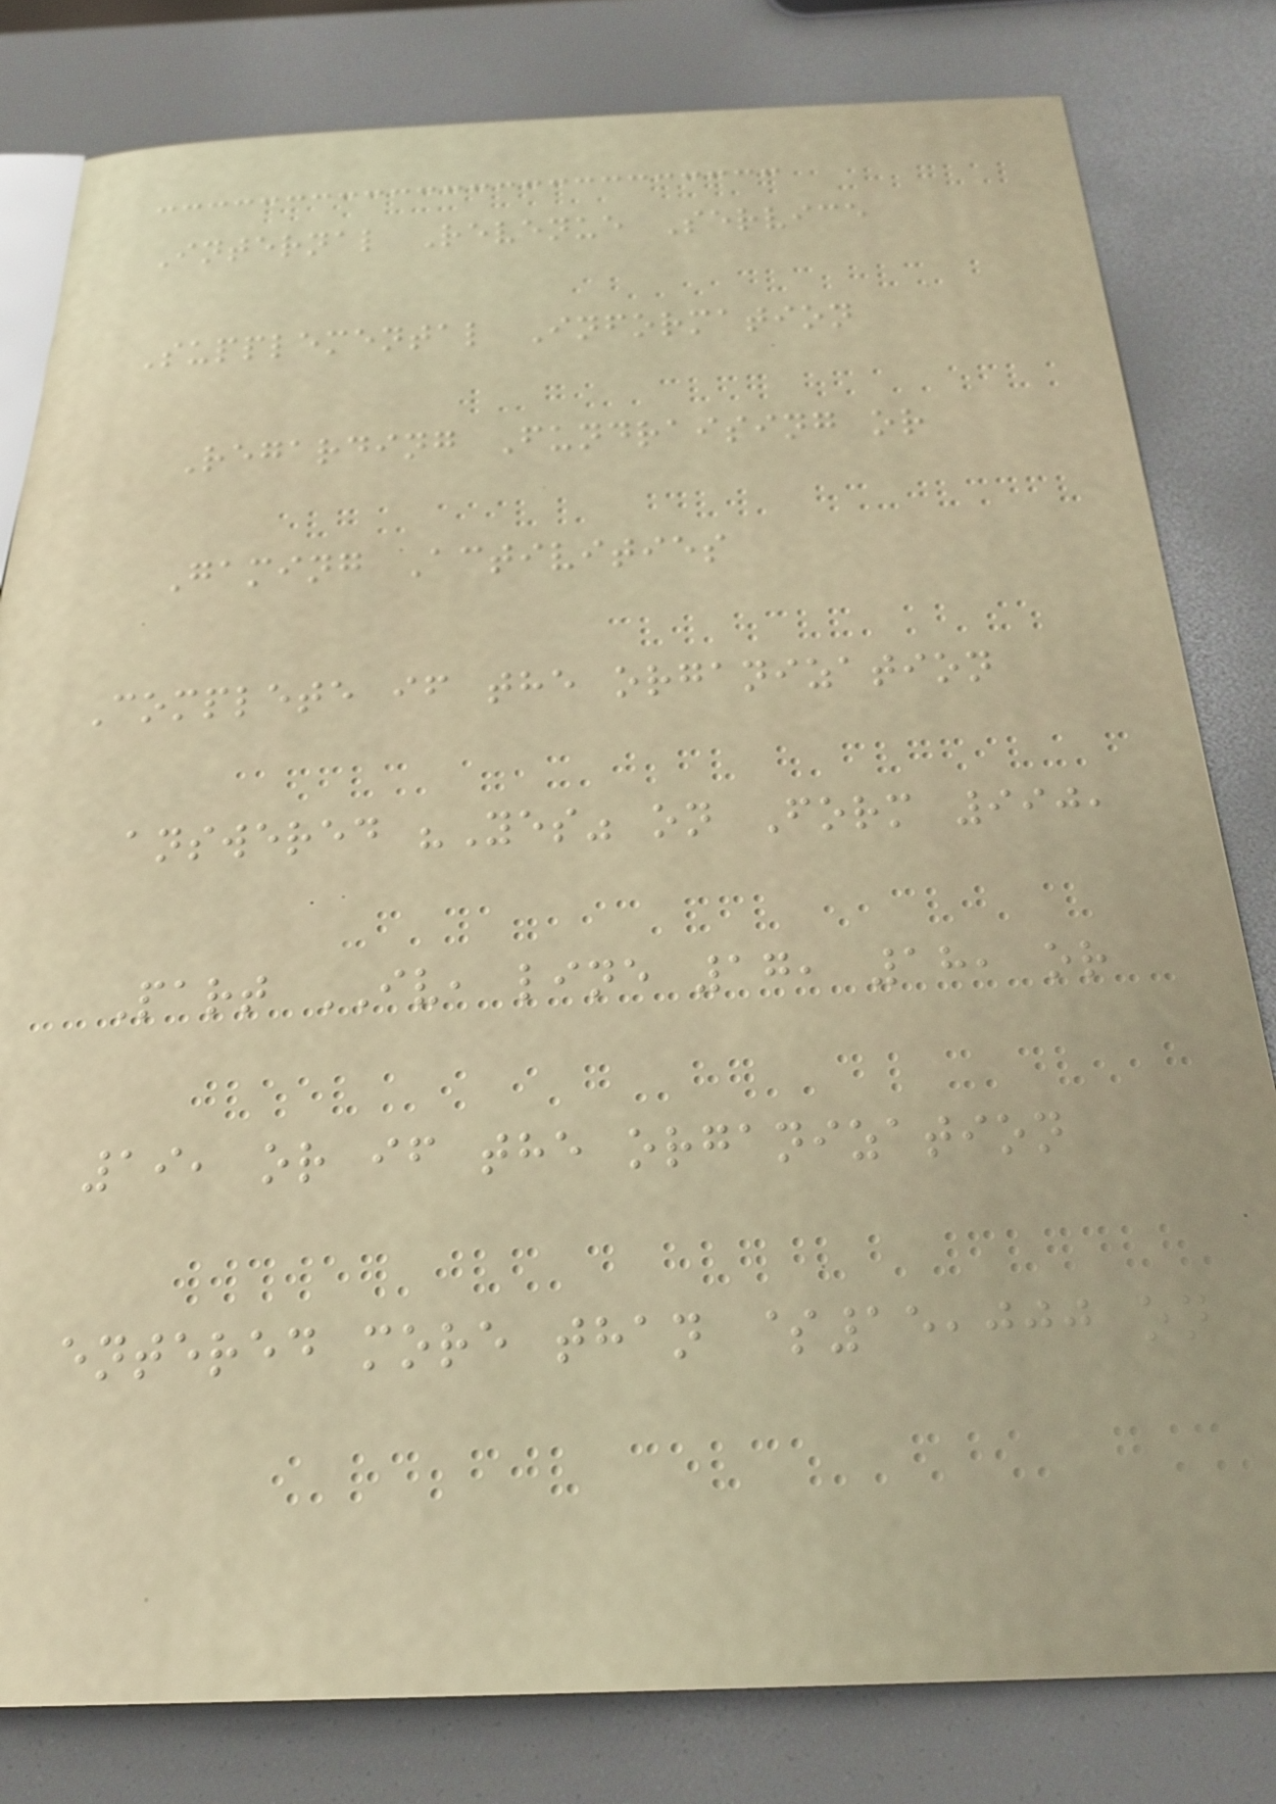Internal Revenue Service
Supplemental Information
Regarding Fundraising or
Gaming Activities
Complete if the organization
answered "Yes" on Form 990,
Part IV, line 17, 18, or
19, or if the organization
entered more than $15,000 on
